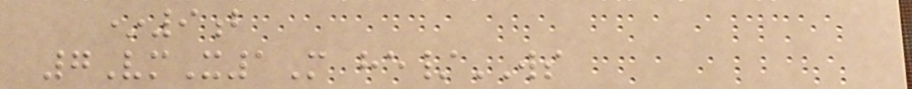*9b
7VmX1M he/WS
